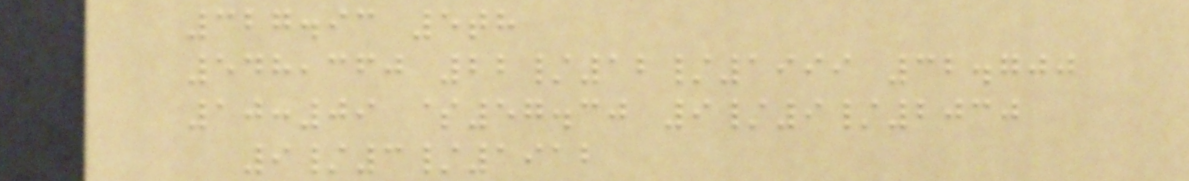327.93 5th
548,360 22/12/1999 32.700
10:09 $57.30 9/9/2030
9/3/1912
